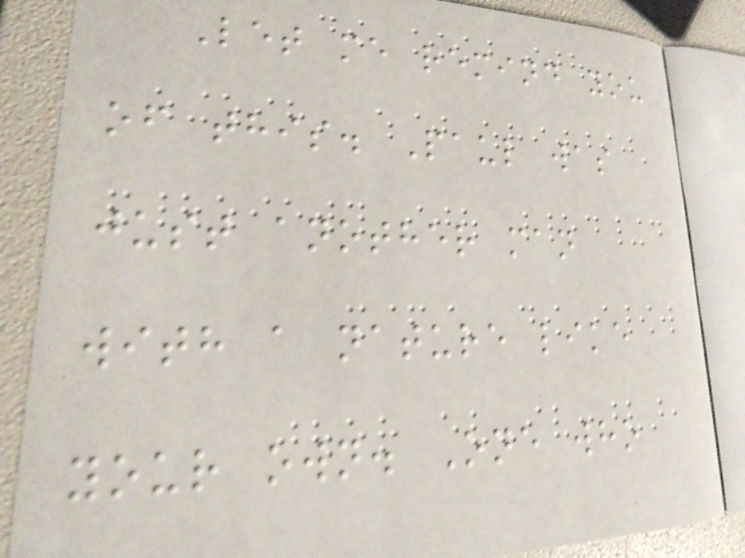Let me remind you
of this. Paul was
just another man
with a nature like
your own. One who
